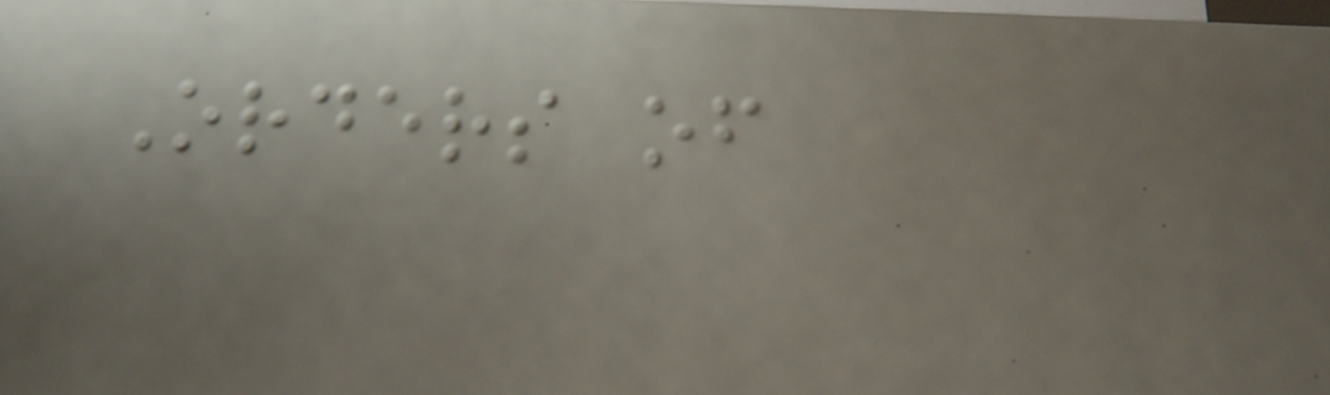Orders of
